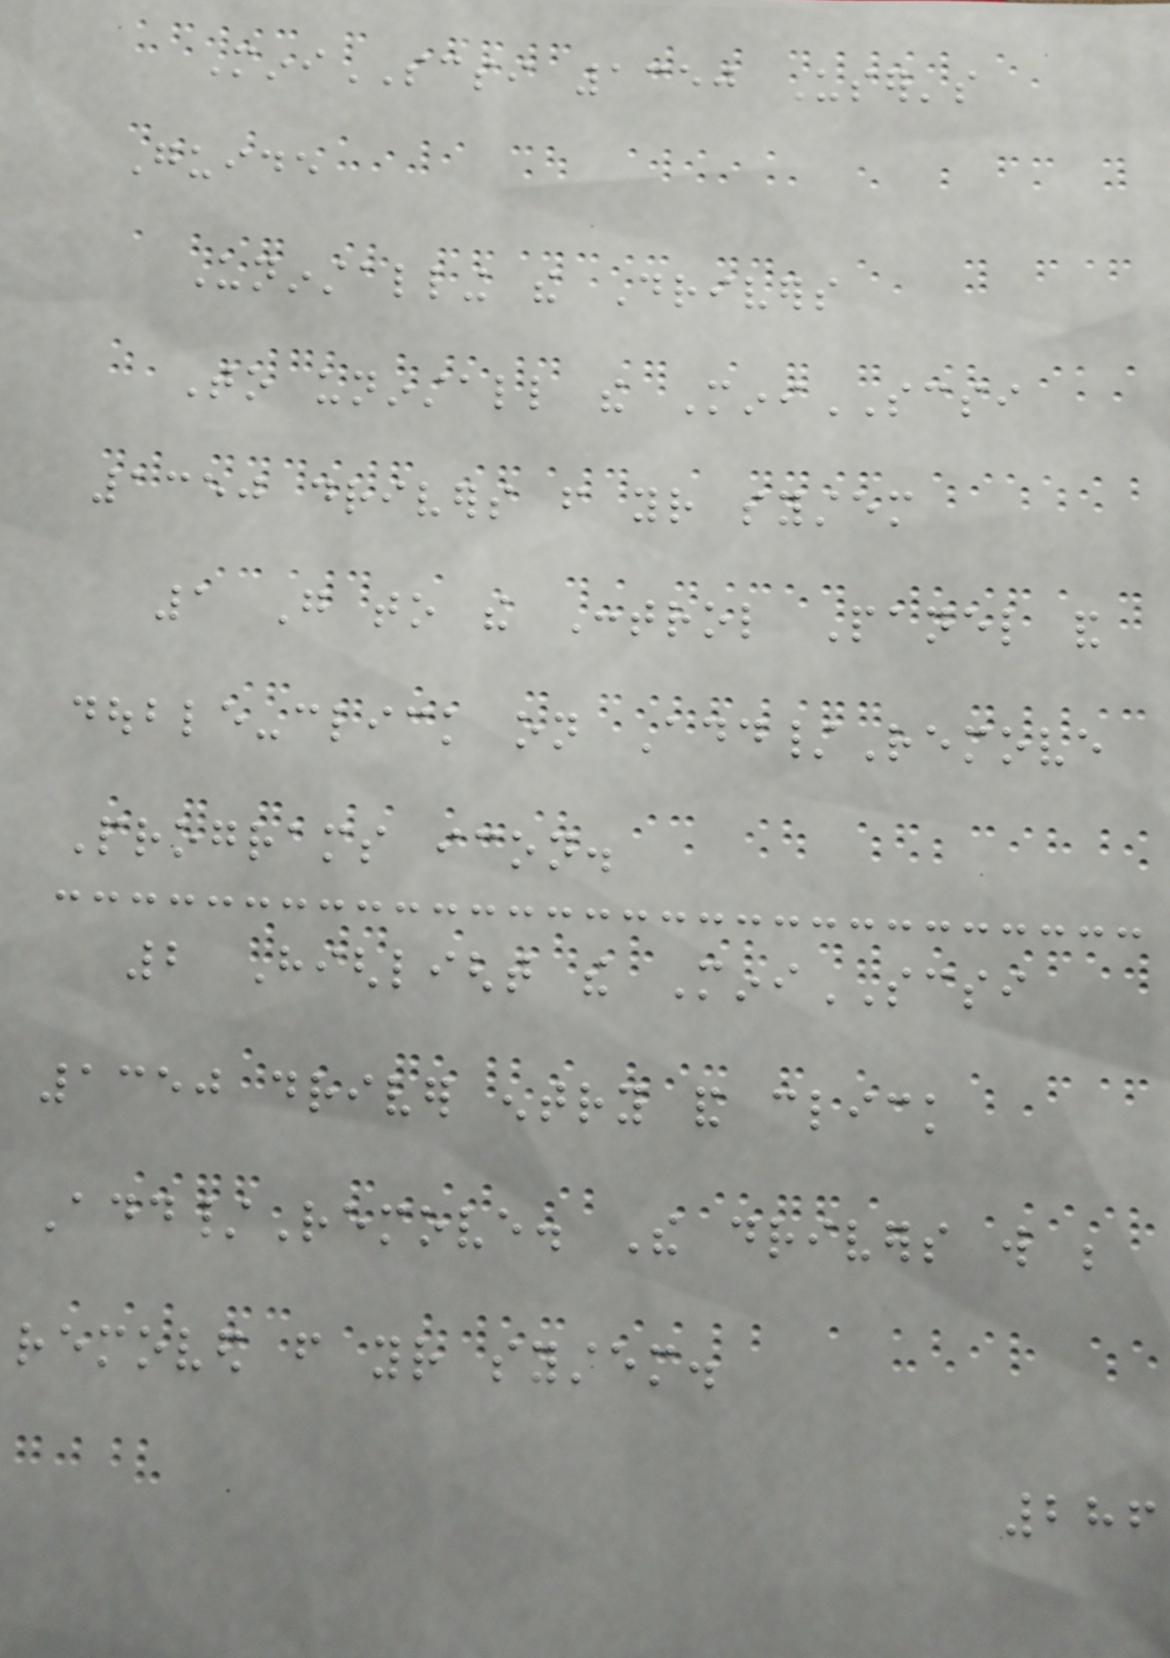MiniSCSI 1350 User's
Guide
Uninstalling the Drivers
To uninstall the MiniSCSI
1350 drivers from your system
1 Go to the Control Panel and
double-click on Add/Remove
Programs icon.
2 Highlight the MiniSCSI
1350 driver entry and click
Add/Remove. The drivers will be
removed from your system.
286
